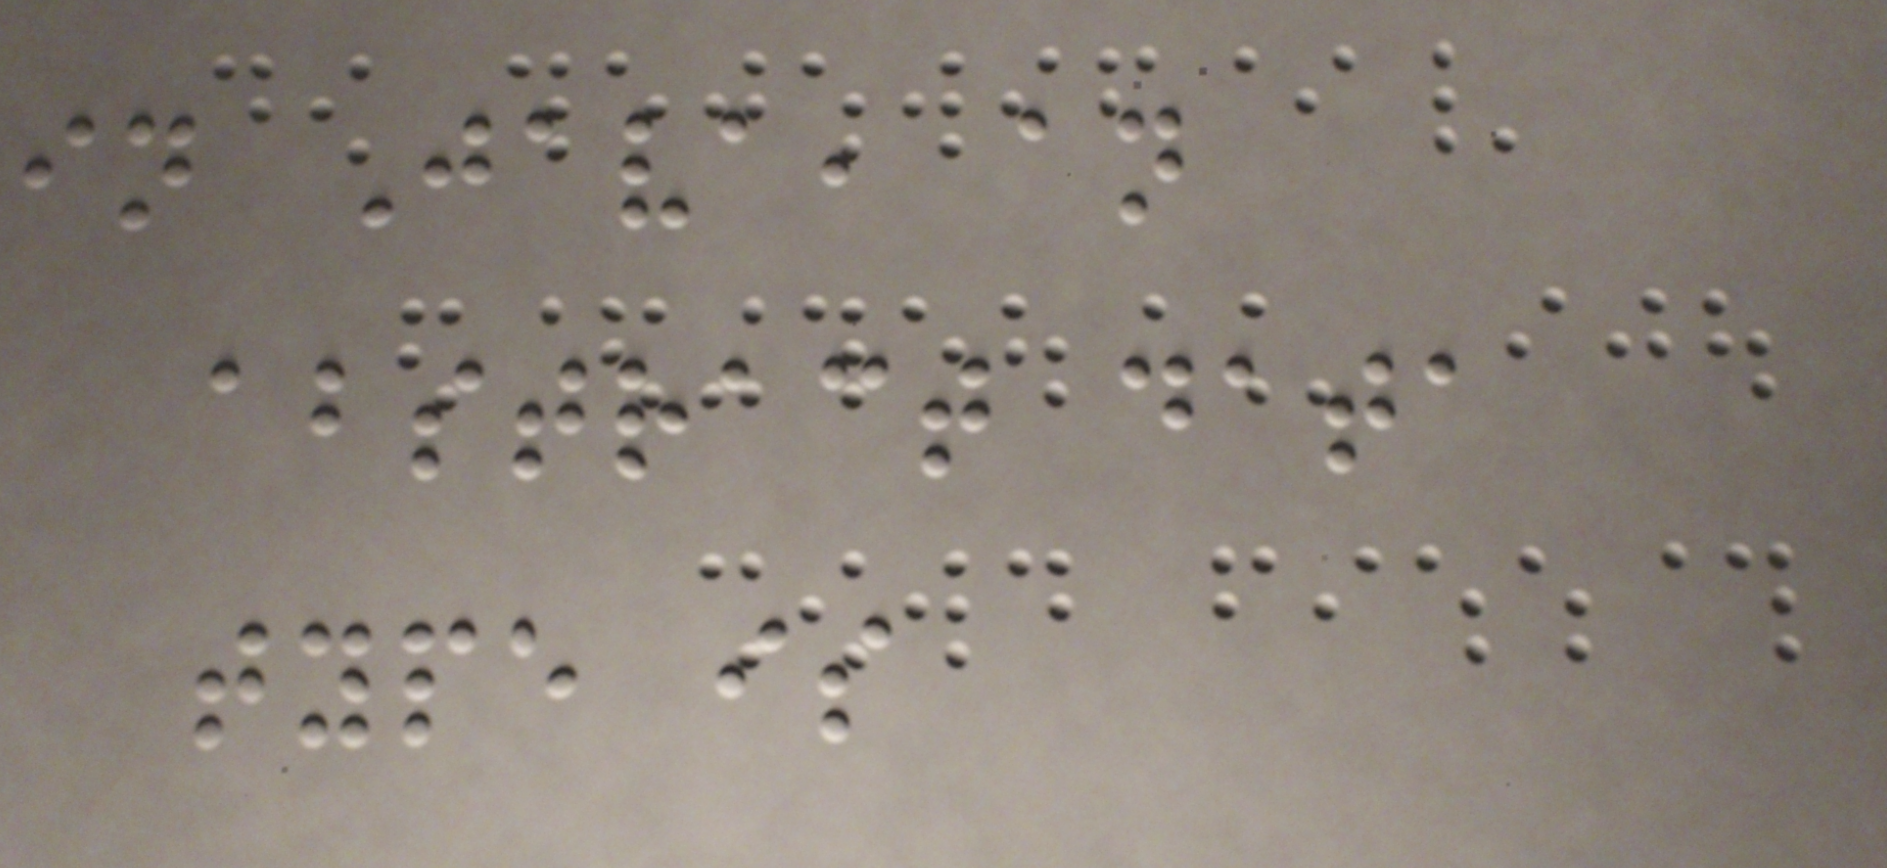in Java, an
abstract data
type is
